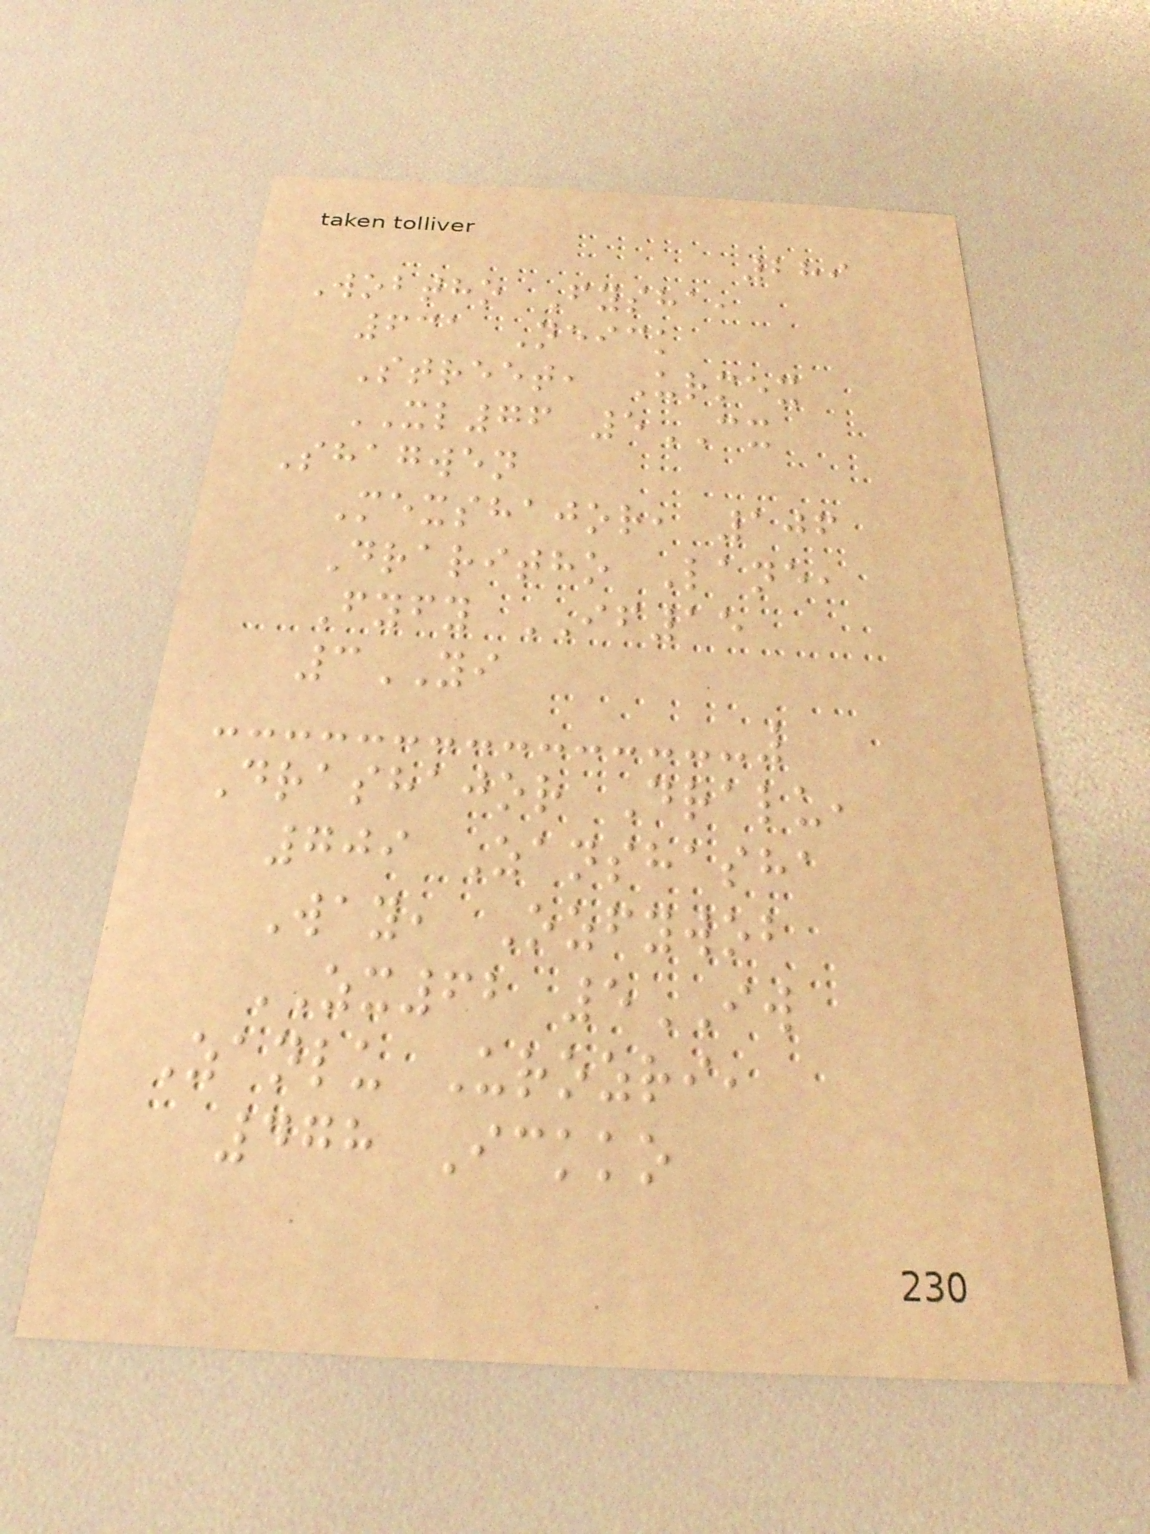289
Wobtho Fysha,
631 Neick
Street, Urmex
XL76 5CX
Shagwen
Mexshajor, 106
Draritho Lane,
Fyfy IF15
3YI
Drashajor Dralu,
709 Zanshasha
Way, Ozfywob
ZX62 5IW
Zanlu Urozri,
478 Ickko
